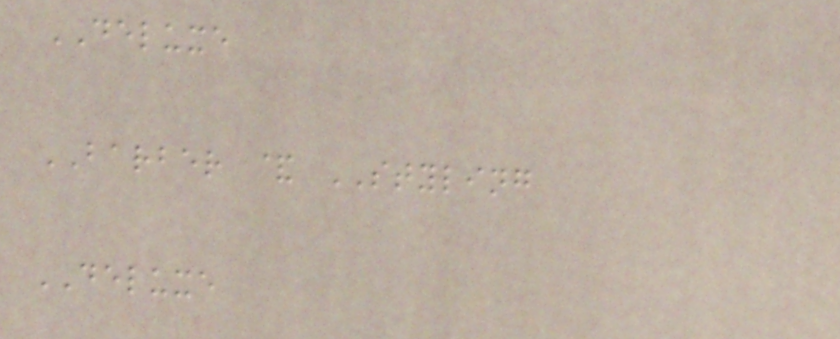DELUXE
BARBER & STYLING
DELUXE
